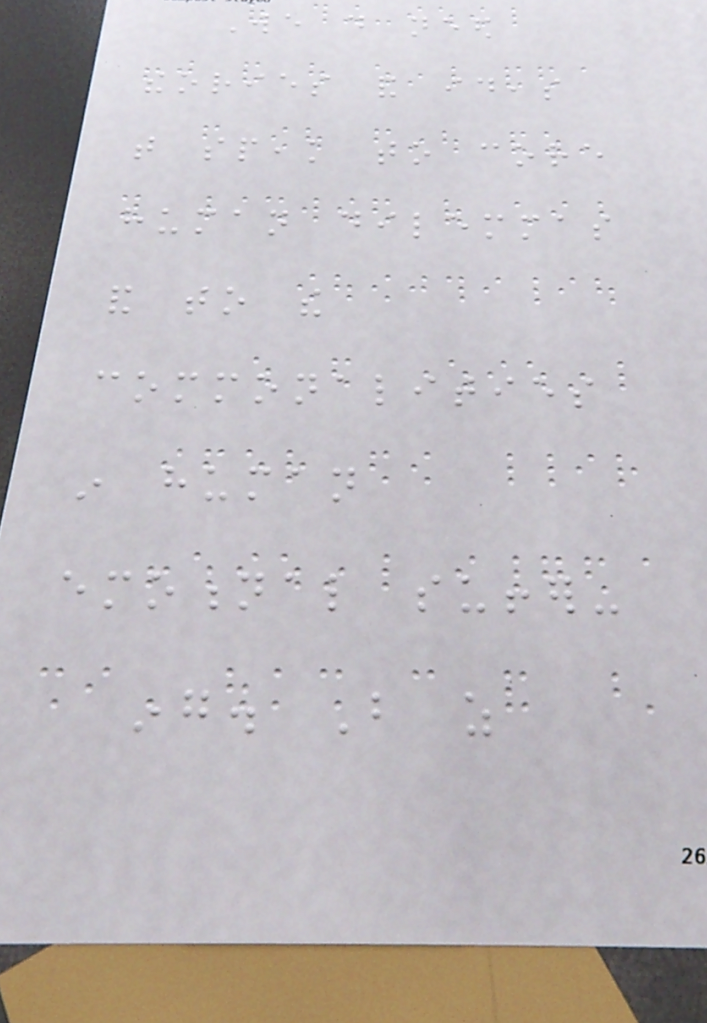We do need
theories and ideas
that speak to core
human dilemmas
and to the
commonalities
in human
emotional suffer-
ing. But as
